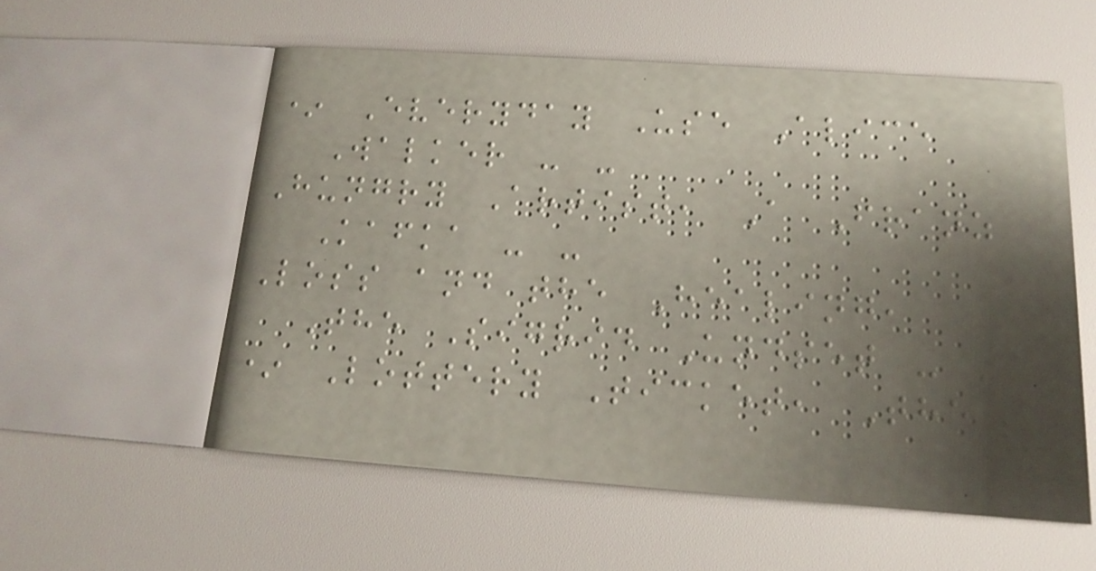* Everyday Use Alice
Walker - -
Hungry Artist, A Franz
Kafka - -
Loss and the Healing,
The Sigrid Undset - -
* Lottery Ticket, The
